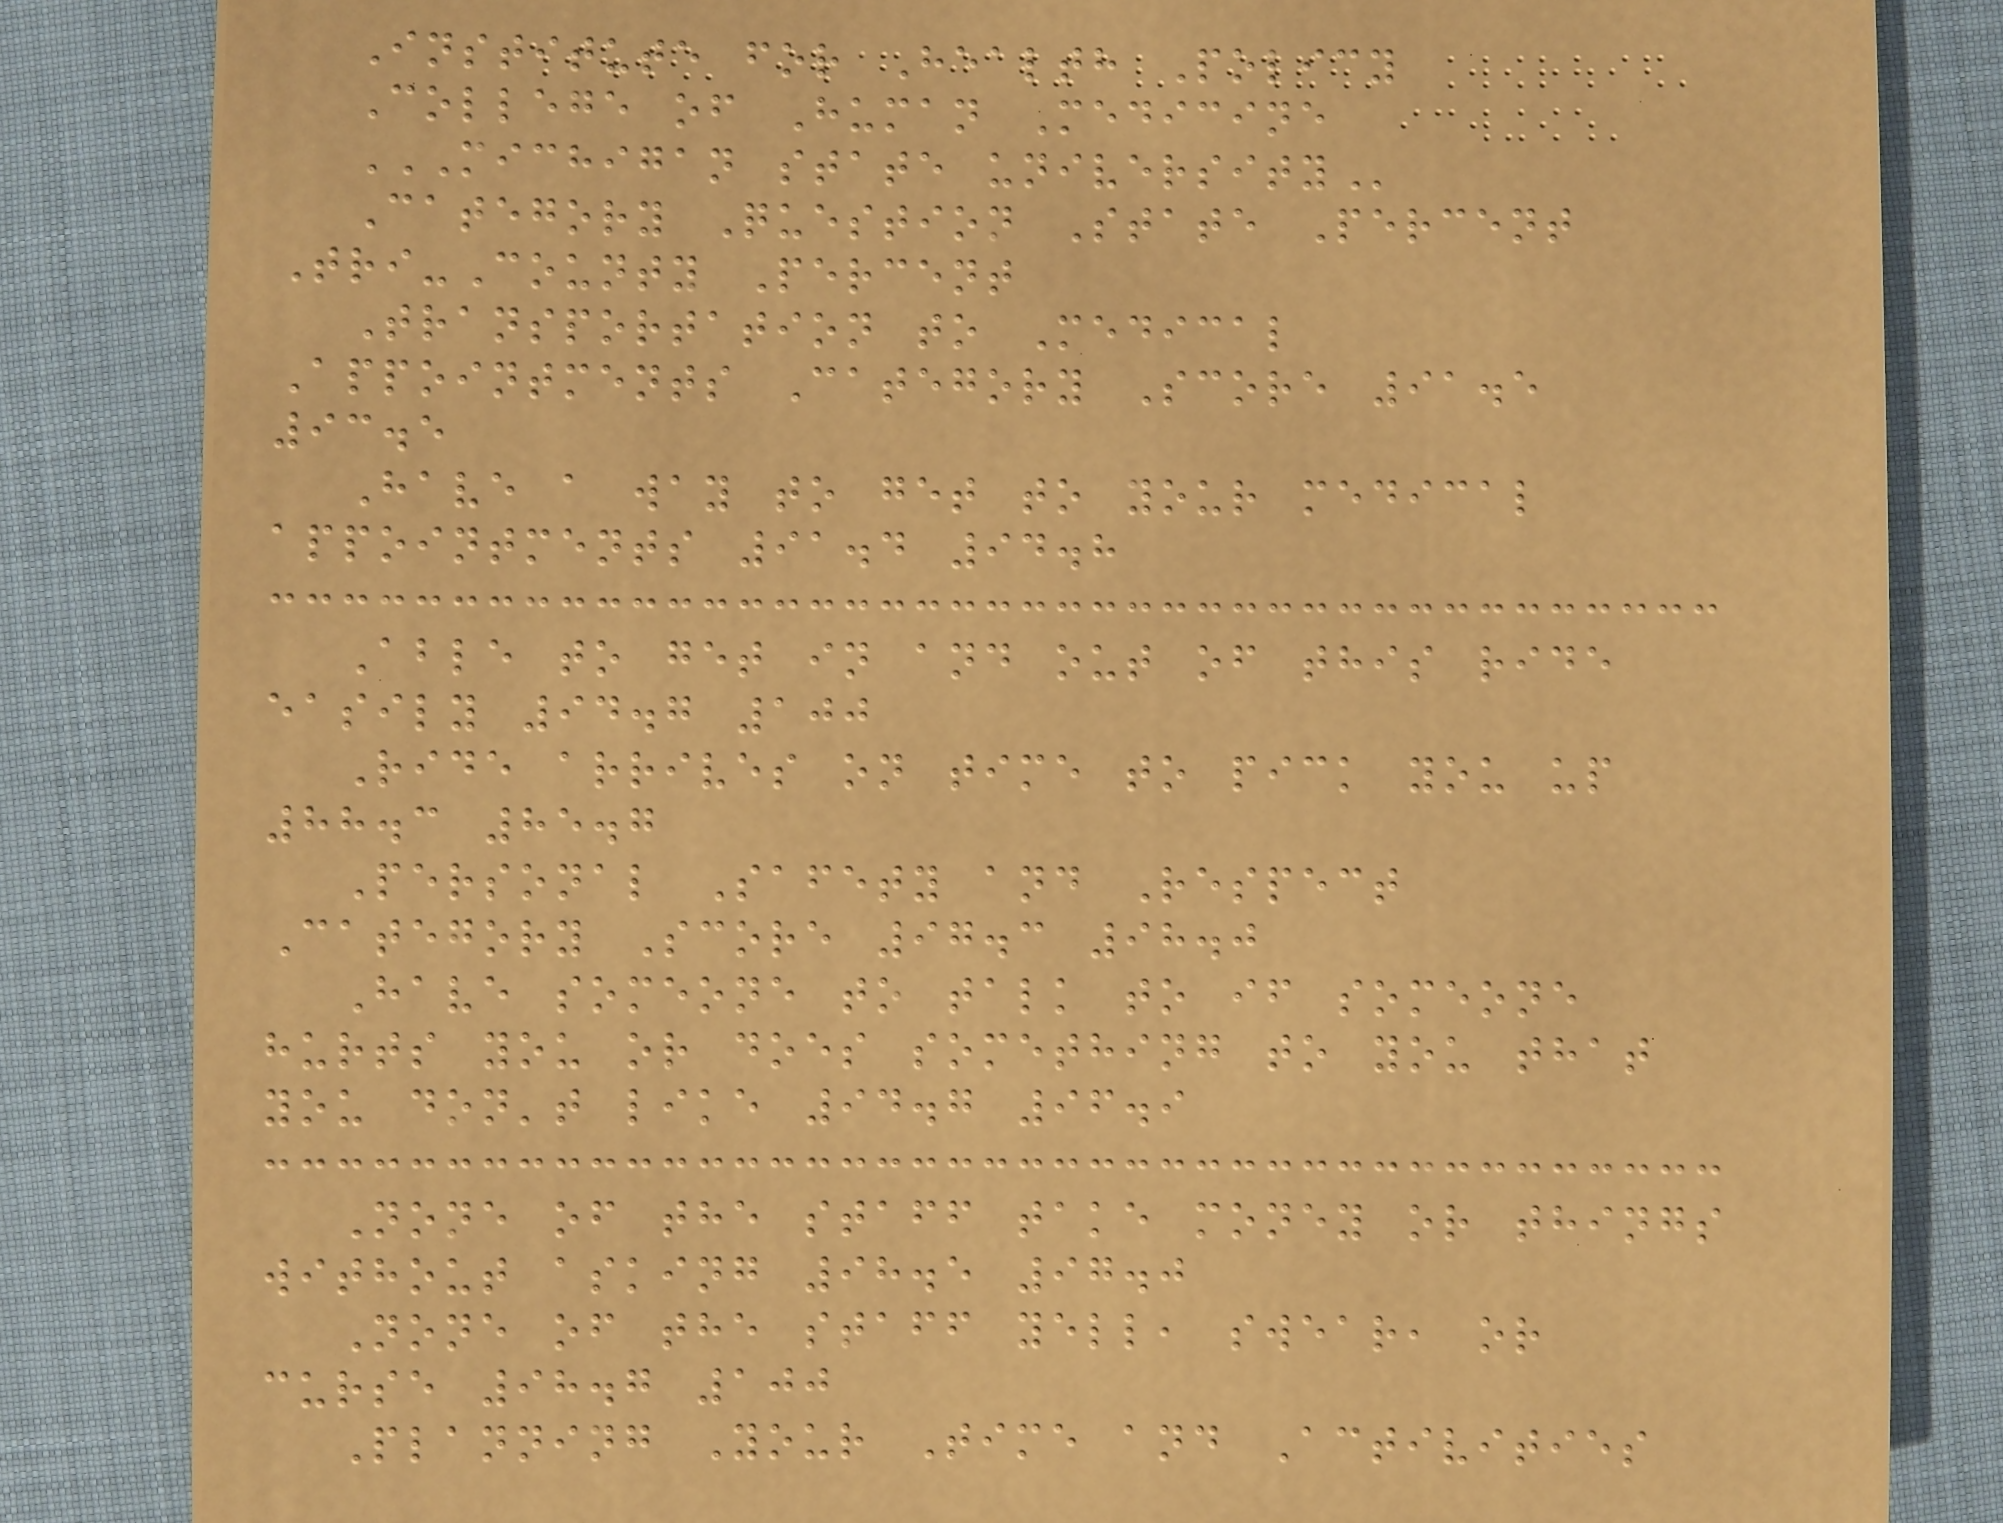Institute for Health Policy
College of Human Medicine
MICHIGAN STATE UNIVERSITY
Category Question State Percent
Tri-County Percent
Transportation to Medical
Appointments Category Score 91.5
93.5
Have a way to get to your medical
appointments 91.4 94.8
Able to get in and out of this ride
easily 94.7 100
Ride arrives on time to pick you up
88.3 85.7
Personal Safety and Respect
Category Score 97.3 98.0
Have someone to talk to if someone
hurts you or does something to you that
you don't like 94.7 96.9
None of the staff take money or things
without asking 98.5 97.0
None of the staff yell, swear, or
curse 98.7 100
Planning Your Time and Activities
